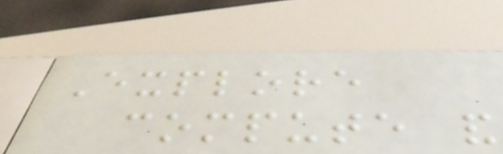Explore
compute and
